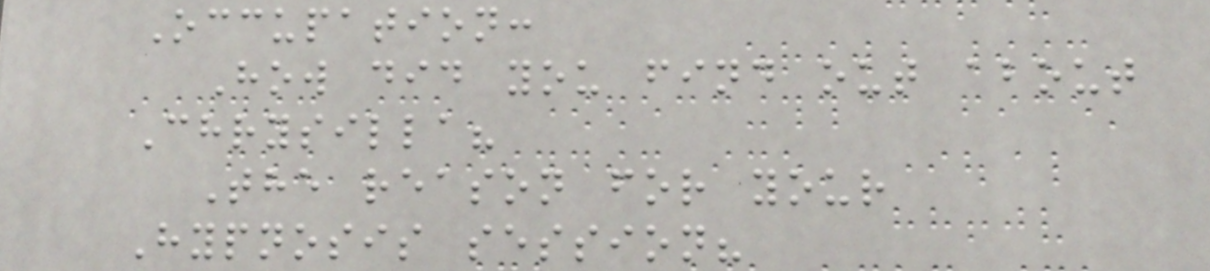Occupation:
How did you find out about
Chrysilla?
The reason for your
Hypnosis session?
